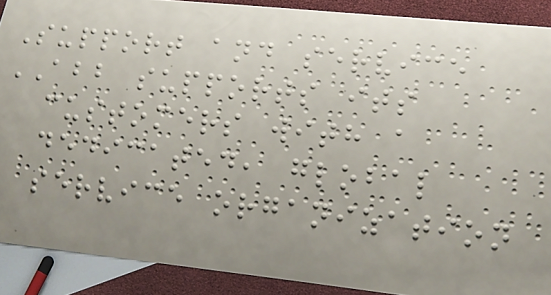Support and service
ABB supports its
customers with a
dedicated, global
service organization
